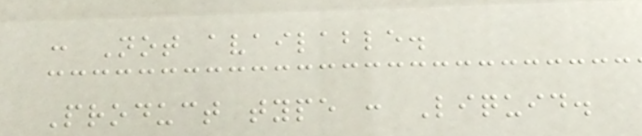: Not available.
Product type : Liquid.
